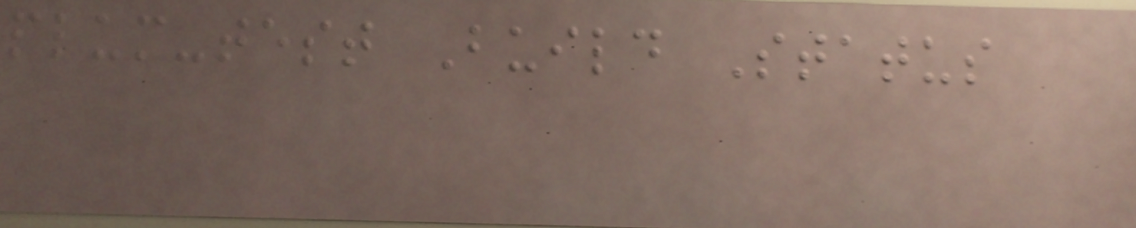plum-test Build Status
